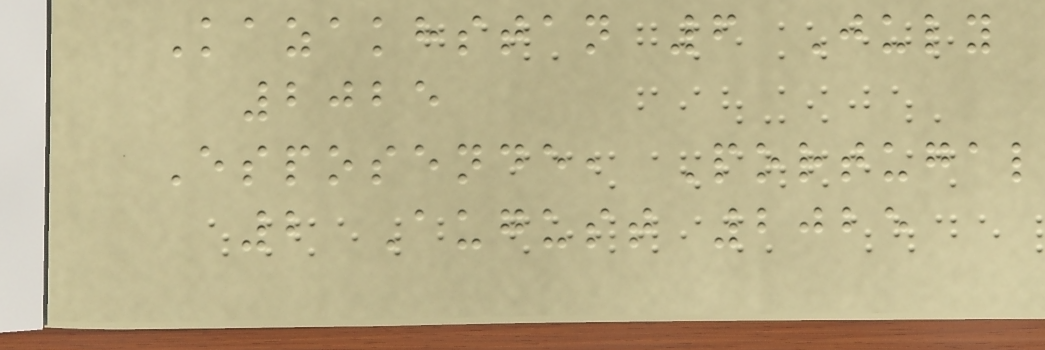Kazakhstan 6 July
2025
Esposende, Portugal
2 August 2025
